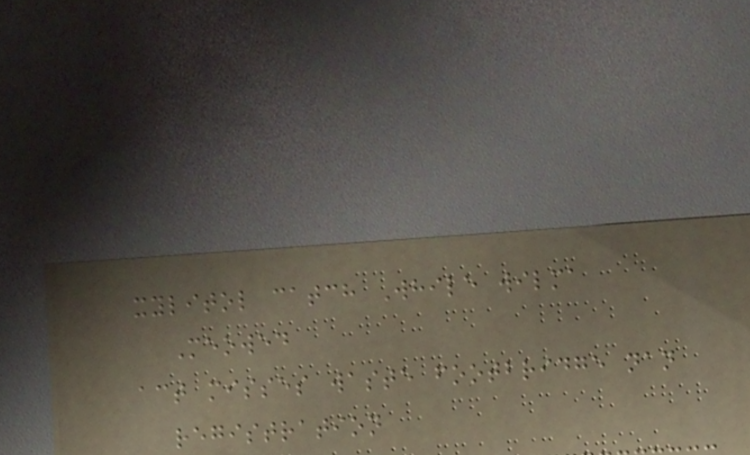xylitol catch While wilma
Meowed
act misses waste footbridge nan
registration
